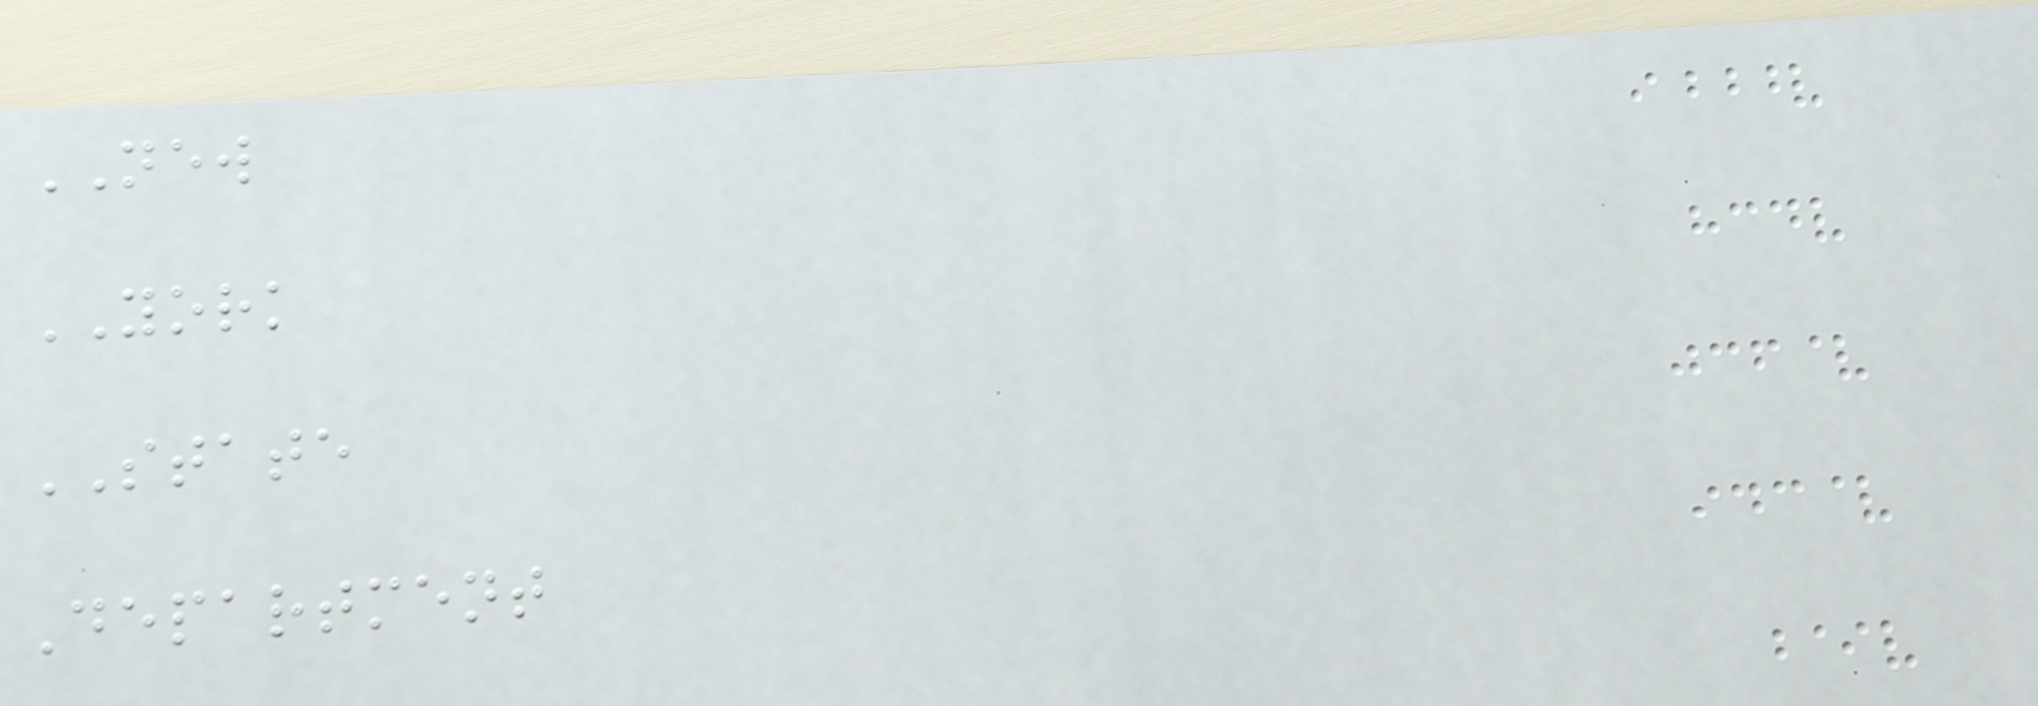NEW
YORK
STATE
Department
